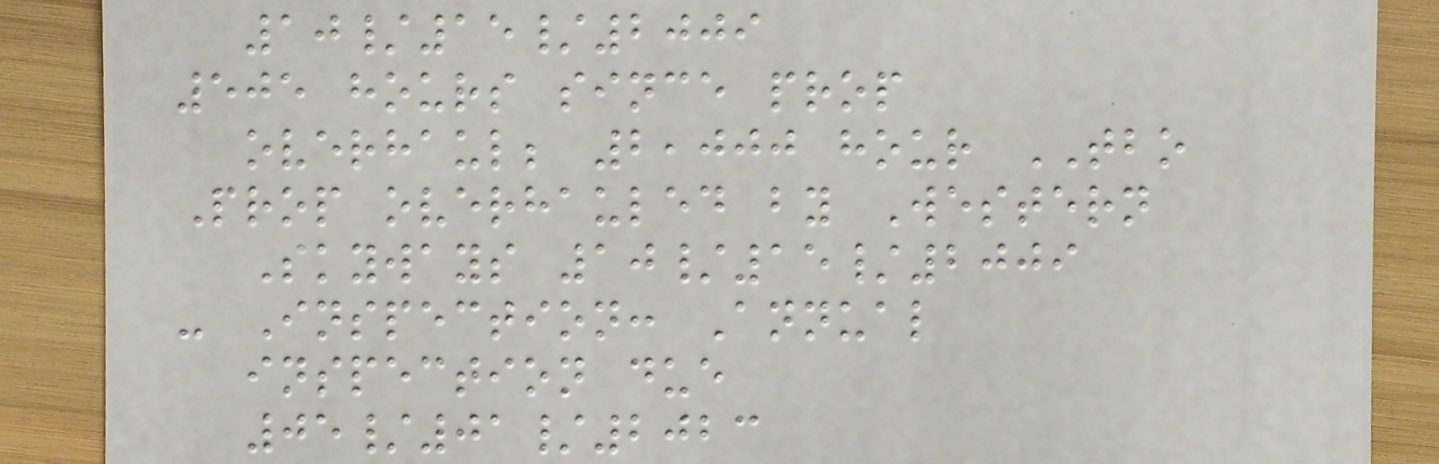10/15/2009
505 hours since prop
overhaul; 2,000 hour TBO
Prop overhauled by Western
Skyways 10/15/2009
- Inspection: Annual
inspection due
05/01/2023
